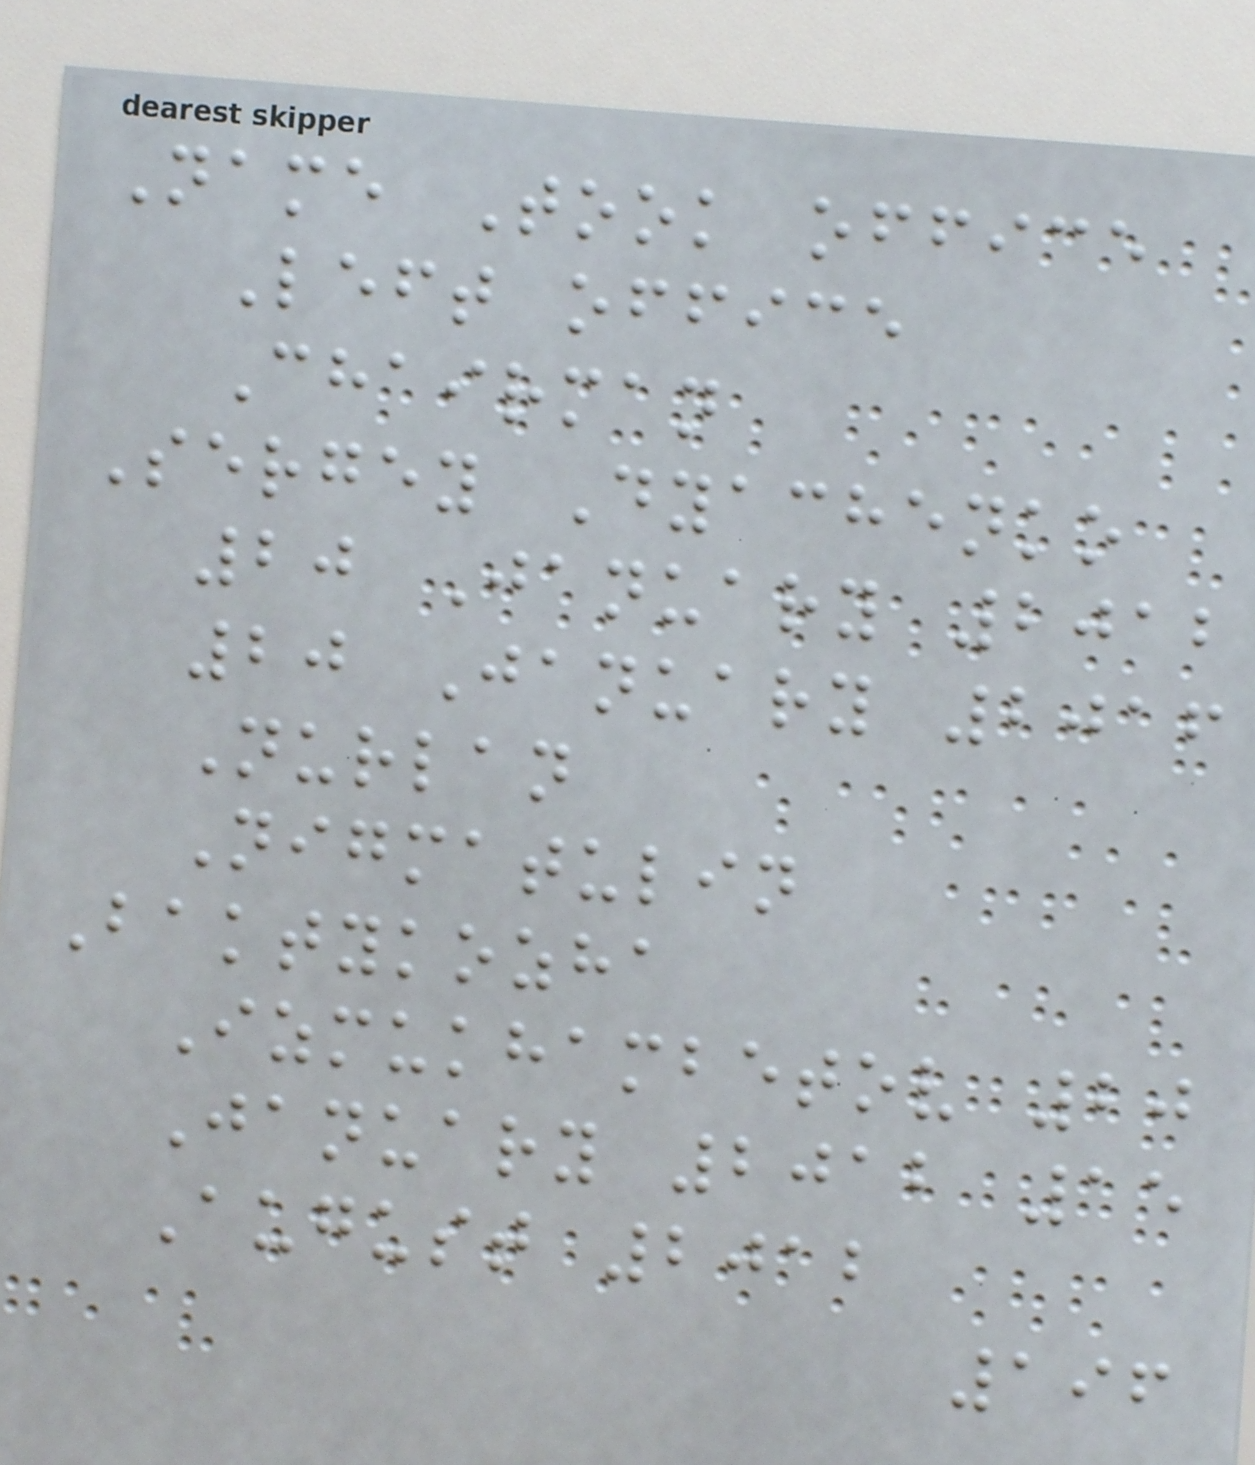Name Took office
Left office
Chairman
Sergey Dyachenko
20 January 2012
20 January 2016
Nurlan
Nigmatulin
Baktykozha
Izmukhambetov 20
January 2012 15
August 2012
196
